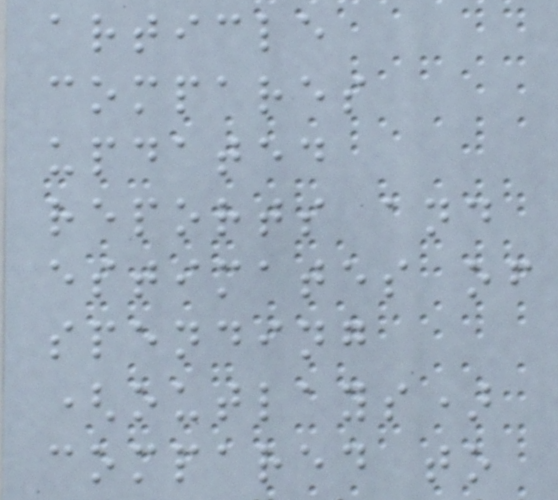article
compares
updated
reports and
estimates of
spending
(outlays)
compared to
